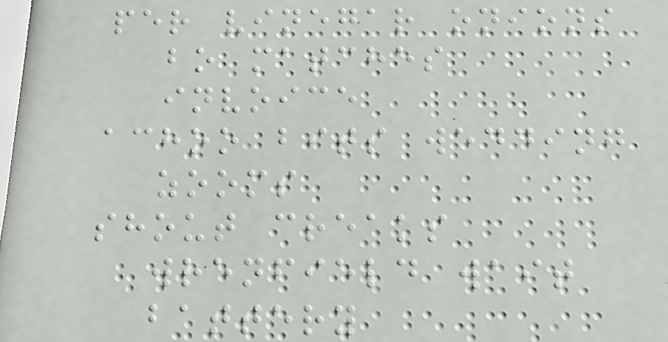per vinegar onions
bo matches
invoice
achoo bits wedding
zooms
shout creaks
wrenfield wait
battery
